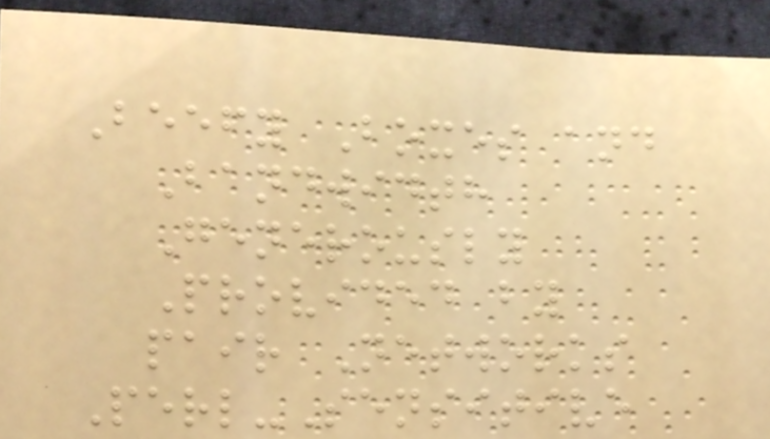Beefy Boxes and
Bandwidth
Generously
Provided by
pair Networks
Perl-Sensitive
